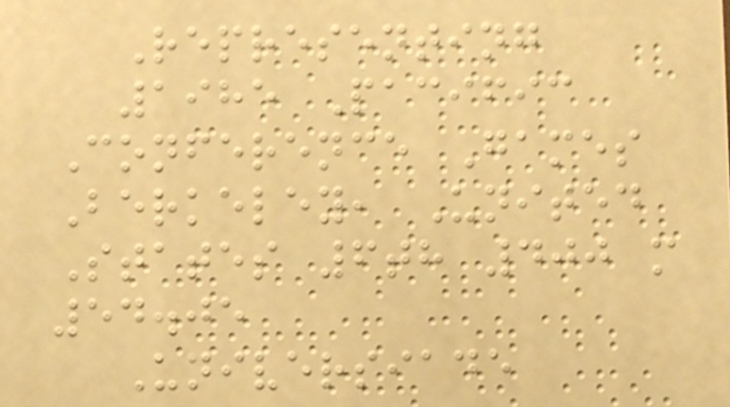Representing
1985 Pacific
Conference Games
Berkeley, United
States 6th 400 m
54.05
Universiade
